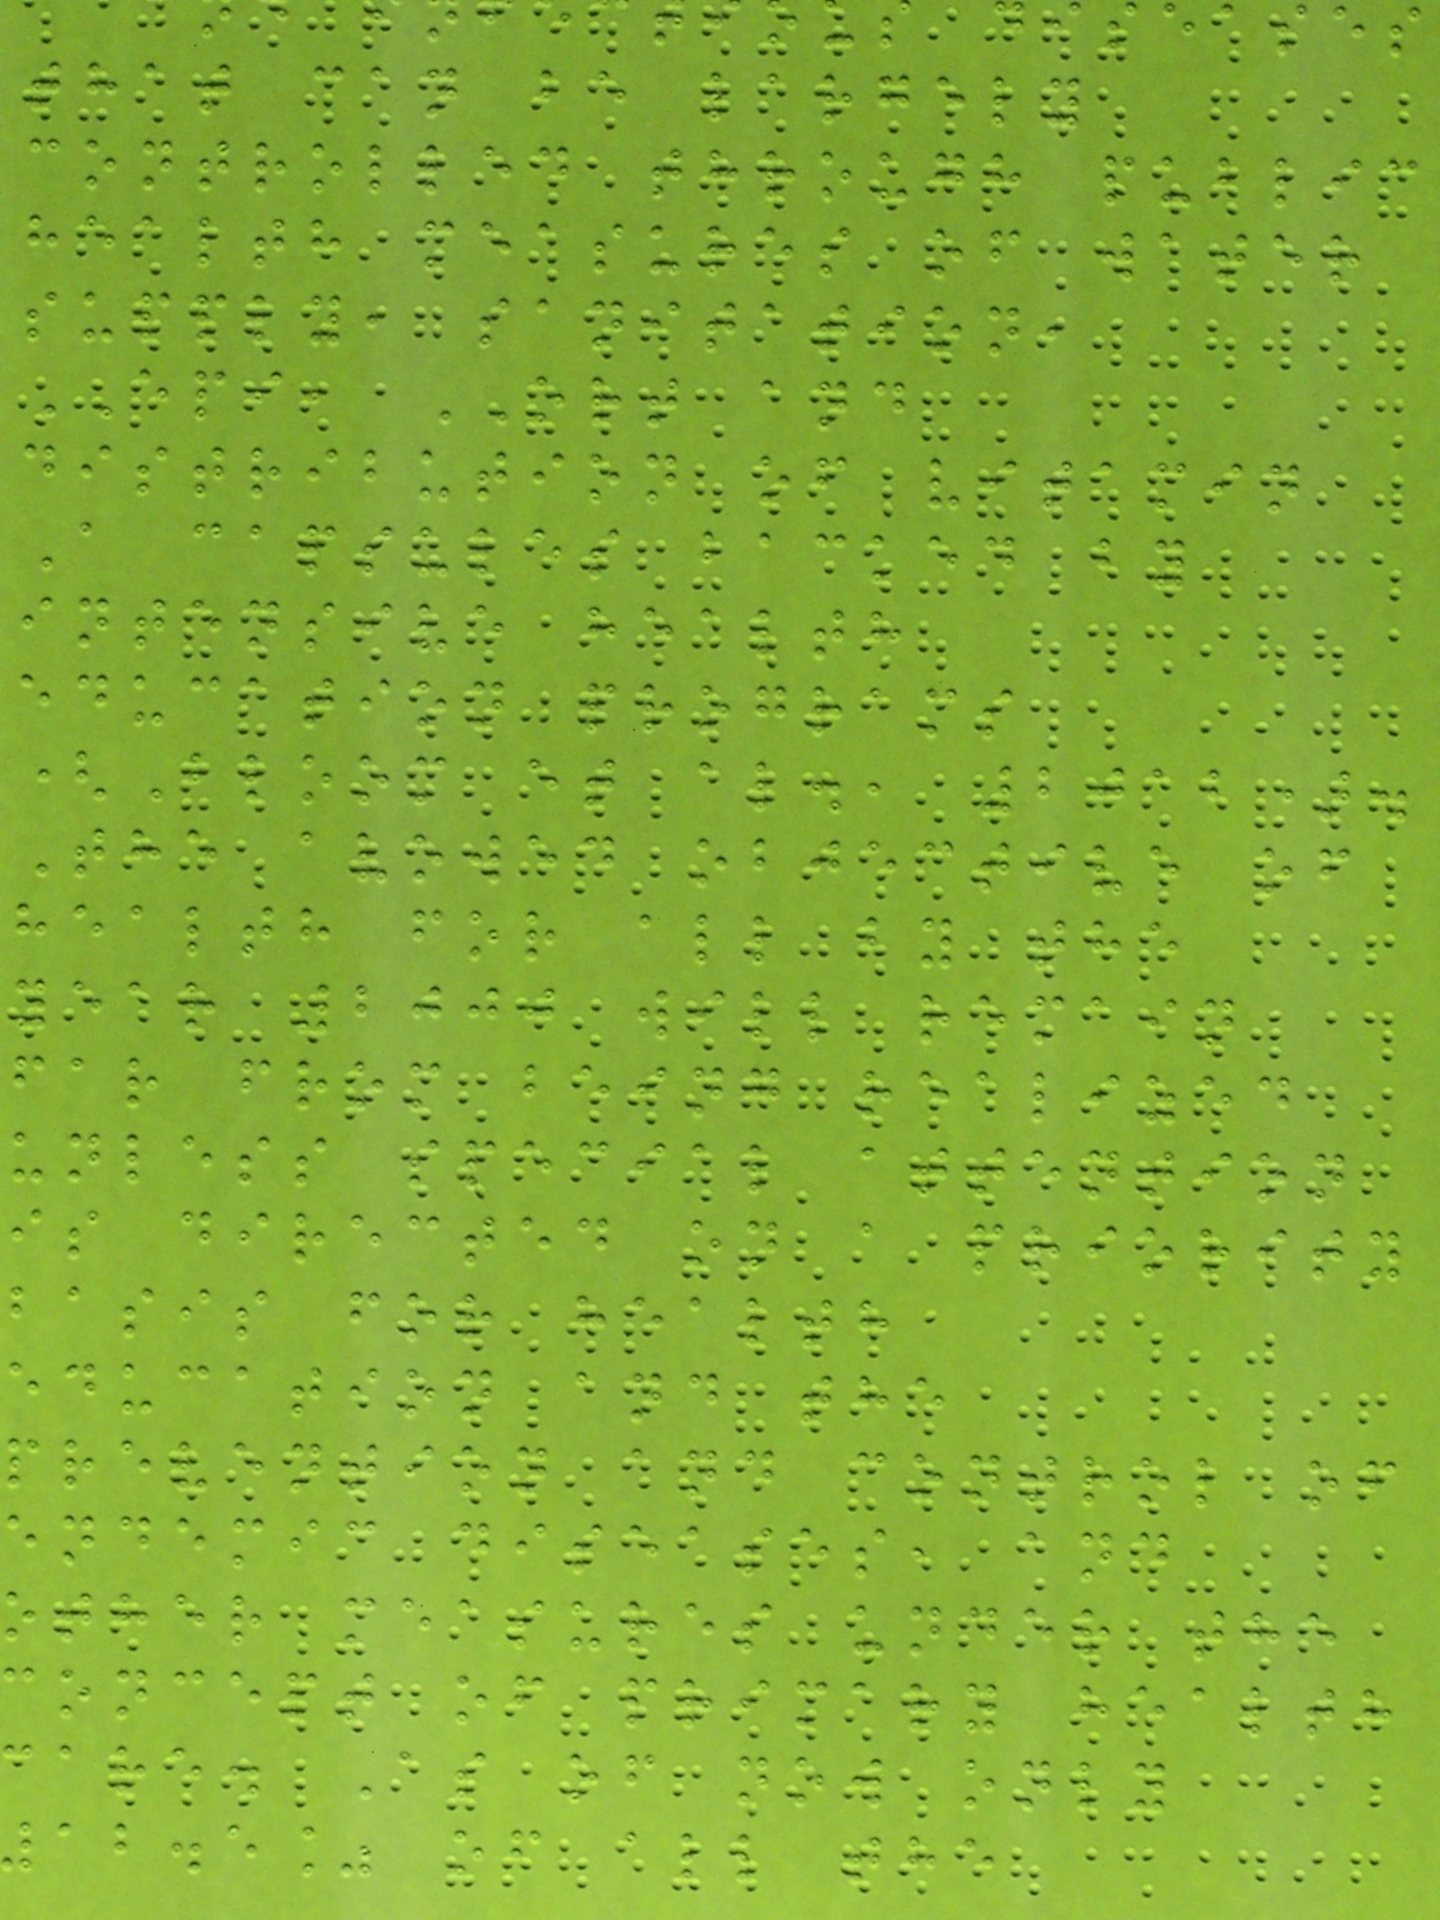iseases
that can be largely
controlled through public
health measures of water
supply, sanitation,
EPI, ORT and
distribution of vitamin
A capsules backed by
intensive health
education programs
(Bloom et al., 2012).
The avowed objective of
health for all by the
year 2000 will remain
far from being realized
unless special attention
is directed on a priority
basis for health
education and the
prevention and control of
endemic diseases, and
other measures under the
concept of primary health
care. As of now only
ab.e% of all the
